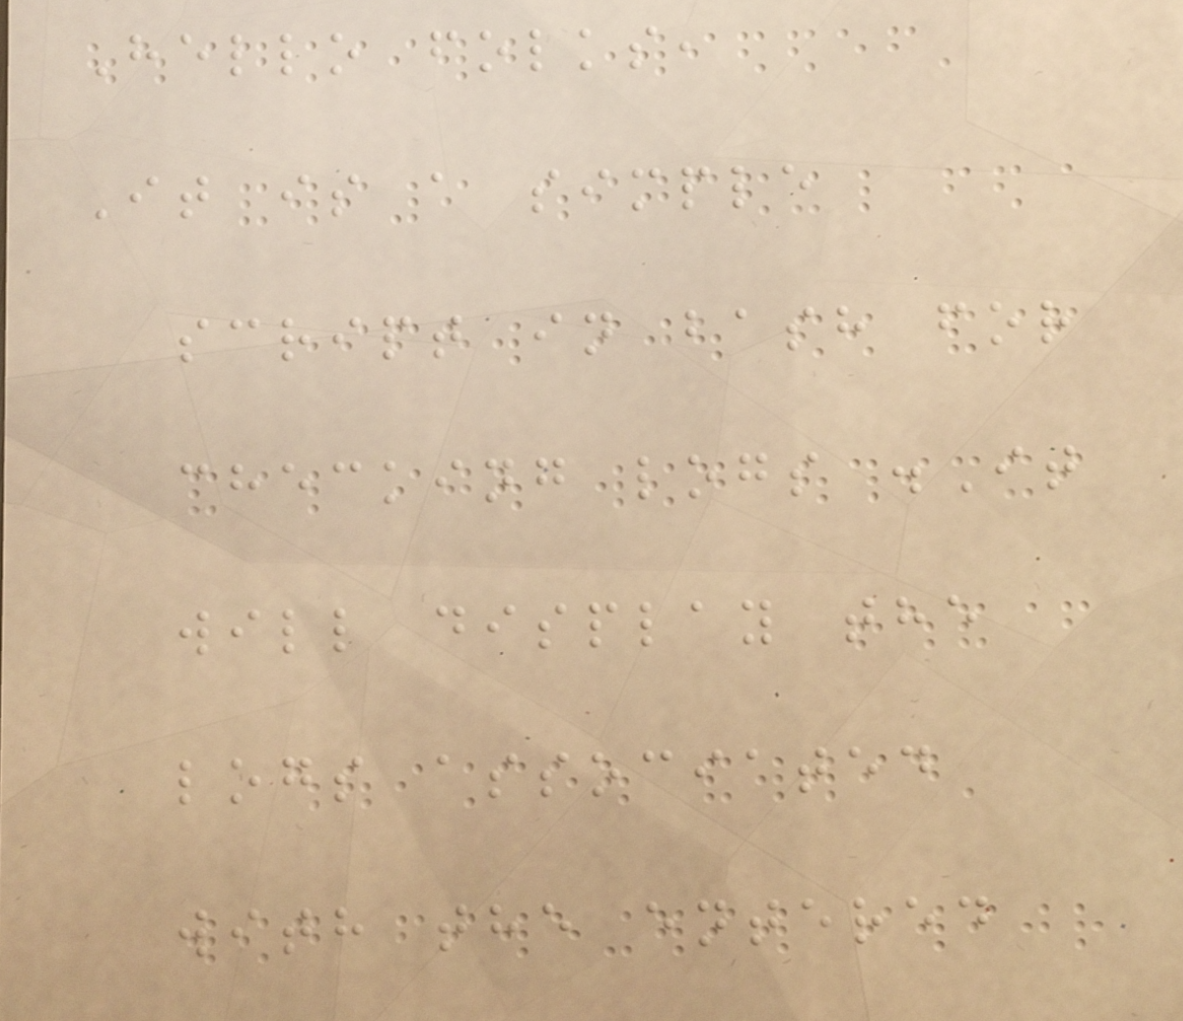Hello folks,
It is a simple
script in bash for
checking logs .It
will display the
logs associated
with the entered
